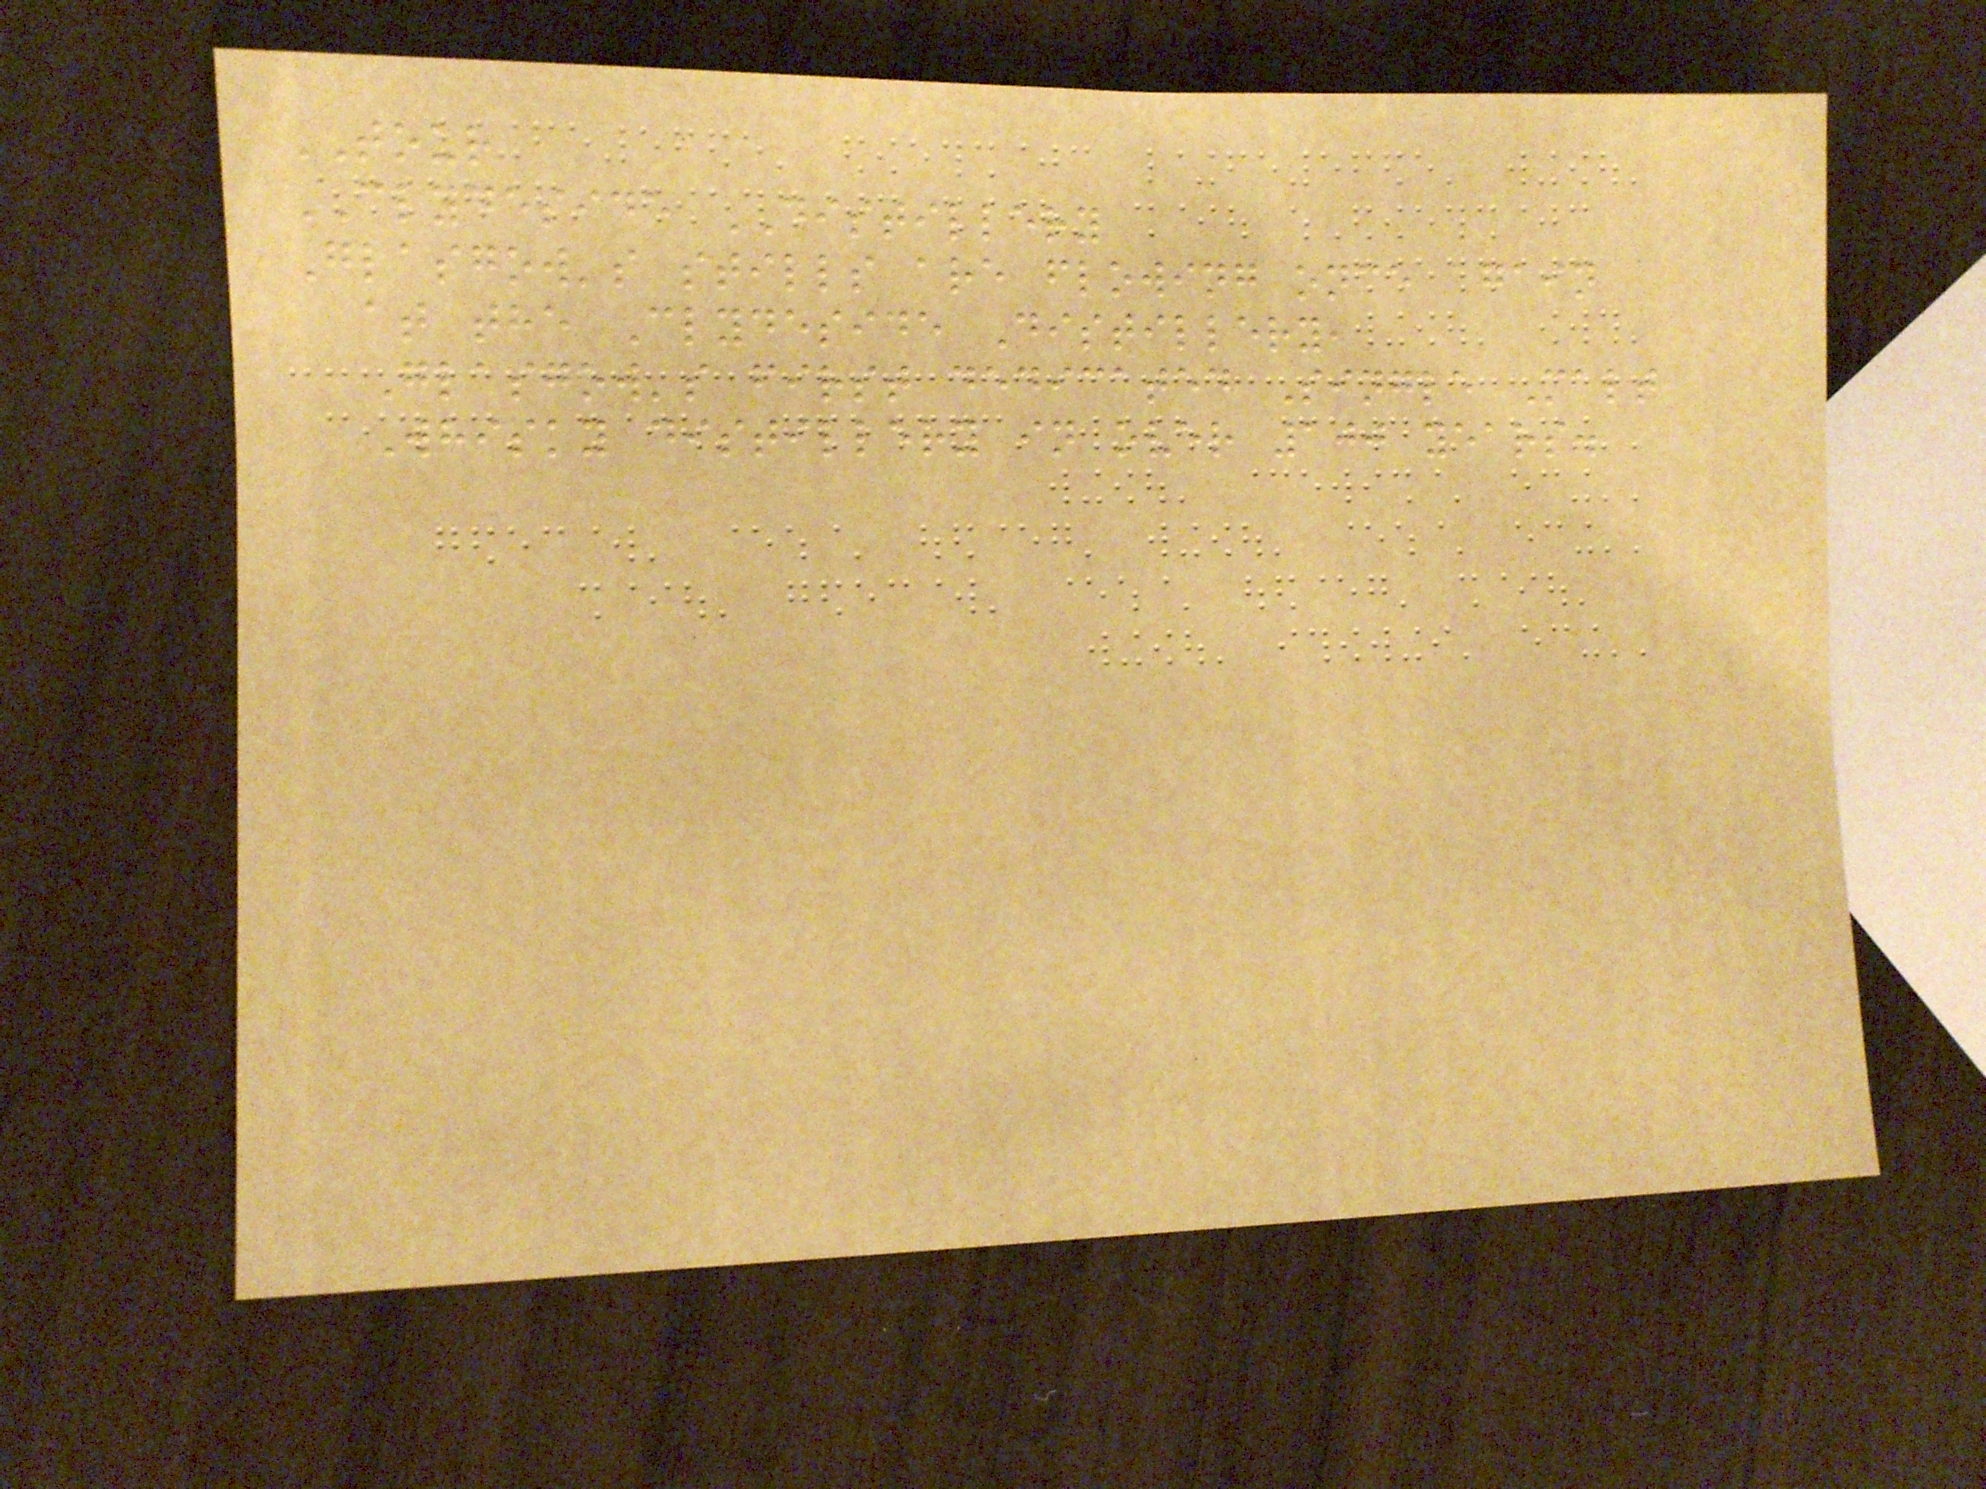TOUR
CLYDESIDE DISTILLERY
Glasgow's stills are flowing once again
at the Clydeside Distillery,
Glasgow's first dedicated Single Malt
Whisky distillery in over 100 years.
